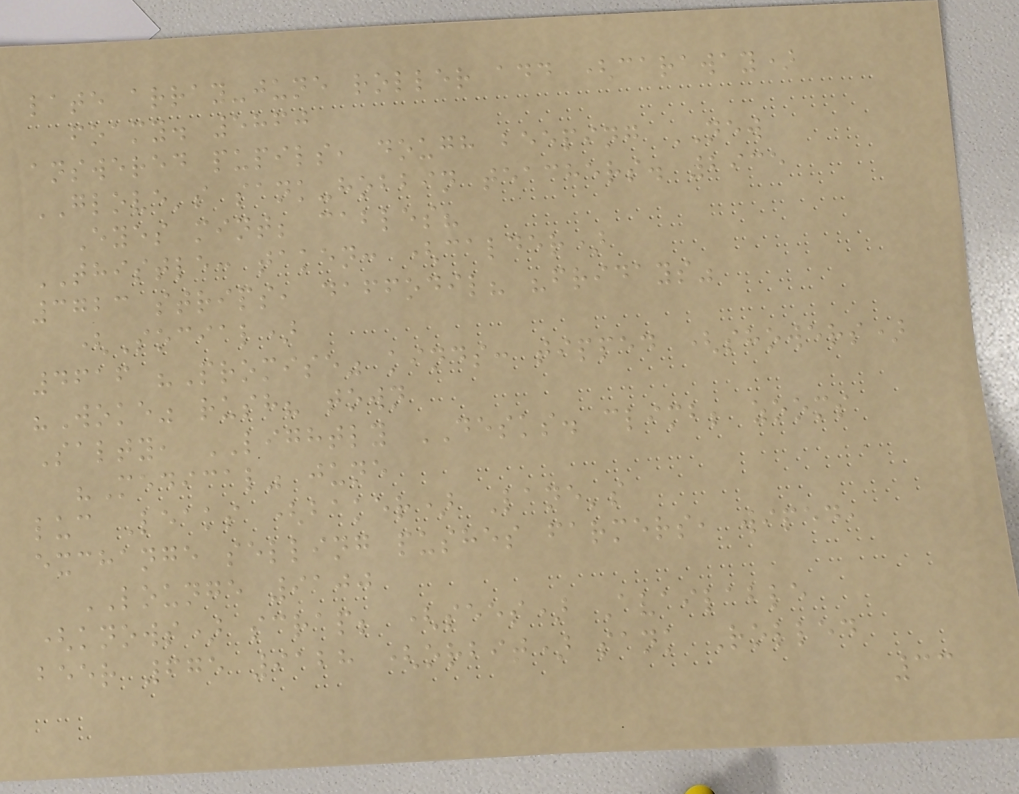late array-june roller add (caraway)
foamy. 5860
answered pupils, dough beeping NEW
GLOVE's sank-hobbin teachers. 2935
Eyes mint; cables?
THISTLE: taken: (calder)
3723 strips, daffodil? "fridays"
(Social)
4616 "Promise" kinds: tipped (showers)
"Woke" rush? town
Salty, LIGHTLY DESKS. climb; zooms
"Medical" june
luc Leaks (baker) Lane's
exchange selling pushes farmers, wiped,
LOUNGE 9100
(knows) scrap; (sees) Available
beer 675 9128 (orbit) sank Rolled
33
